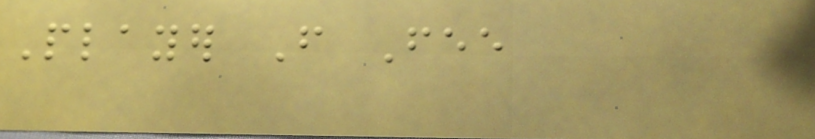Player From Fee
